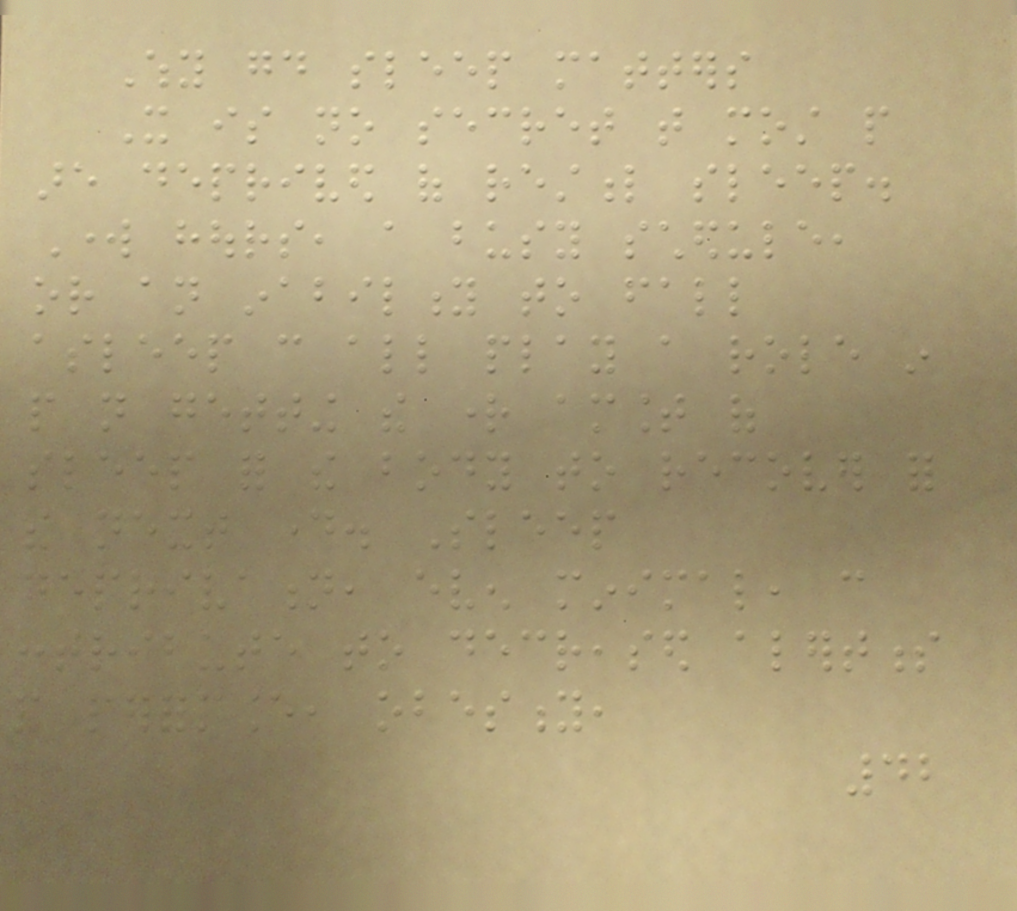Why good sleep matters
It is no secret that most people
are deprived of restful sleep.
Work hours, a busy schedule,
or an inability to fall
asleep can all play a role in
people not getting the right amount of
sleep for the body to recover for
the next day. Sleep
deprivation, even minimal, can
contribute to decreased alertness
and performance, obesity,
42
